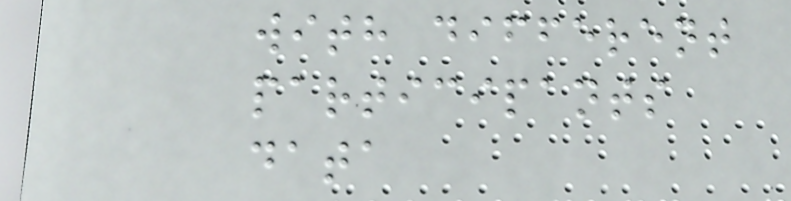with different
participants
data
